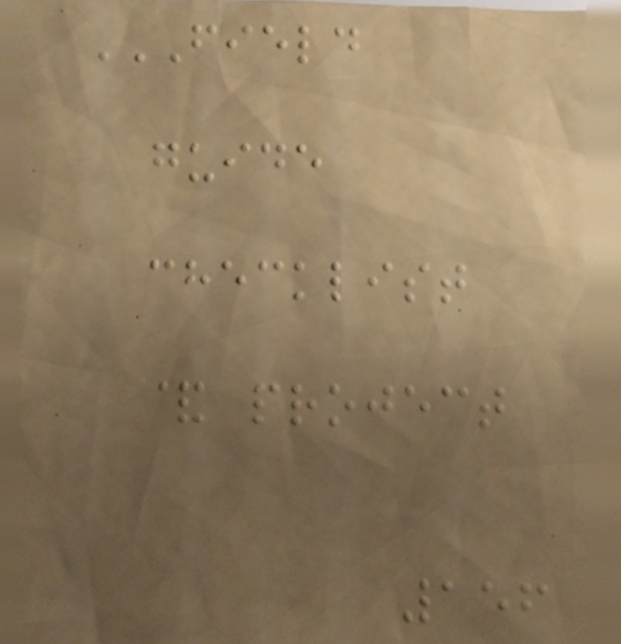FIELD
GUIDE
CHECKLIST
& PROJECT
156
